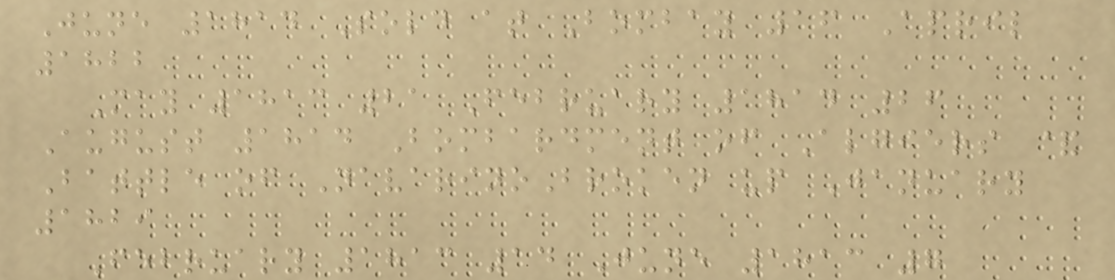June 1814 Sold at Bombay 16 April
1822
May 1813 21 February 1814 26
August 1814 Bombardment of Algiers &
Battle of NavarinoBroken up January
1829
February 1813 14 June 1813 7
